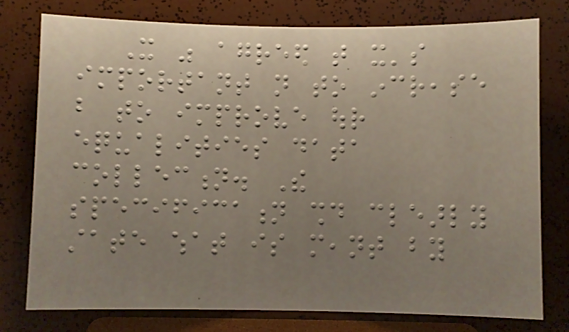It was agreed that it's
important not to increase
but to improve our
equalities data
collection. The
specification should clearly
state what is meant by
